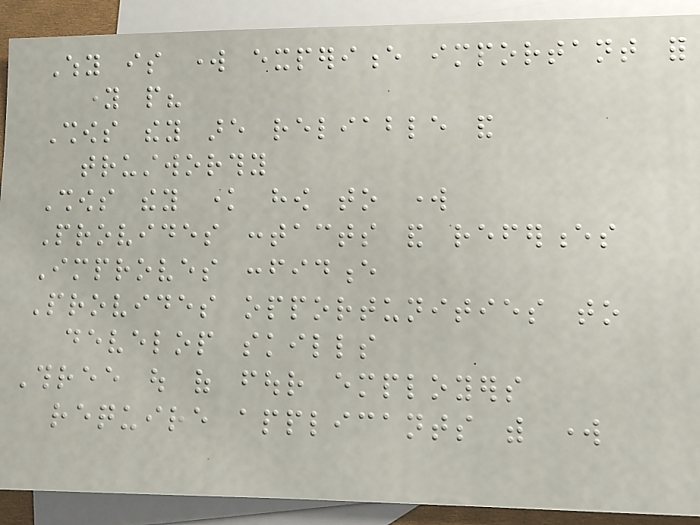Why is work experience important for
young people?
Shows they are reliable and
trustworthy
Shows they know how to work
Provides contacts and references
Improves confidence
Provides opportunities to
develop skills
Three out of four employers
require applicants with work
